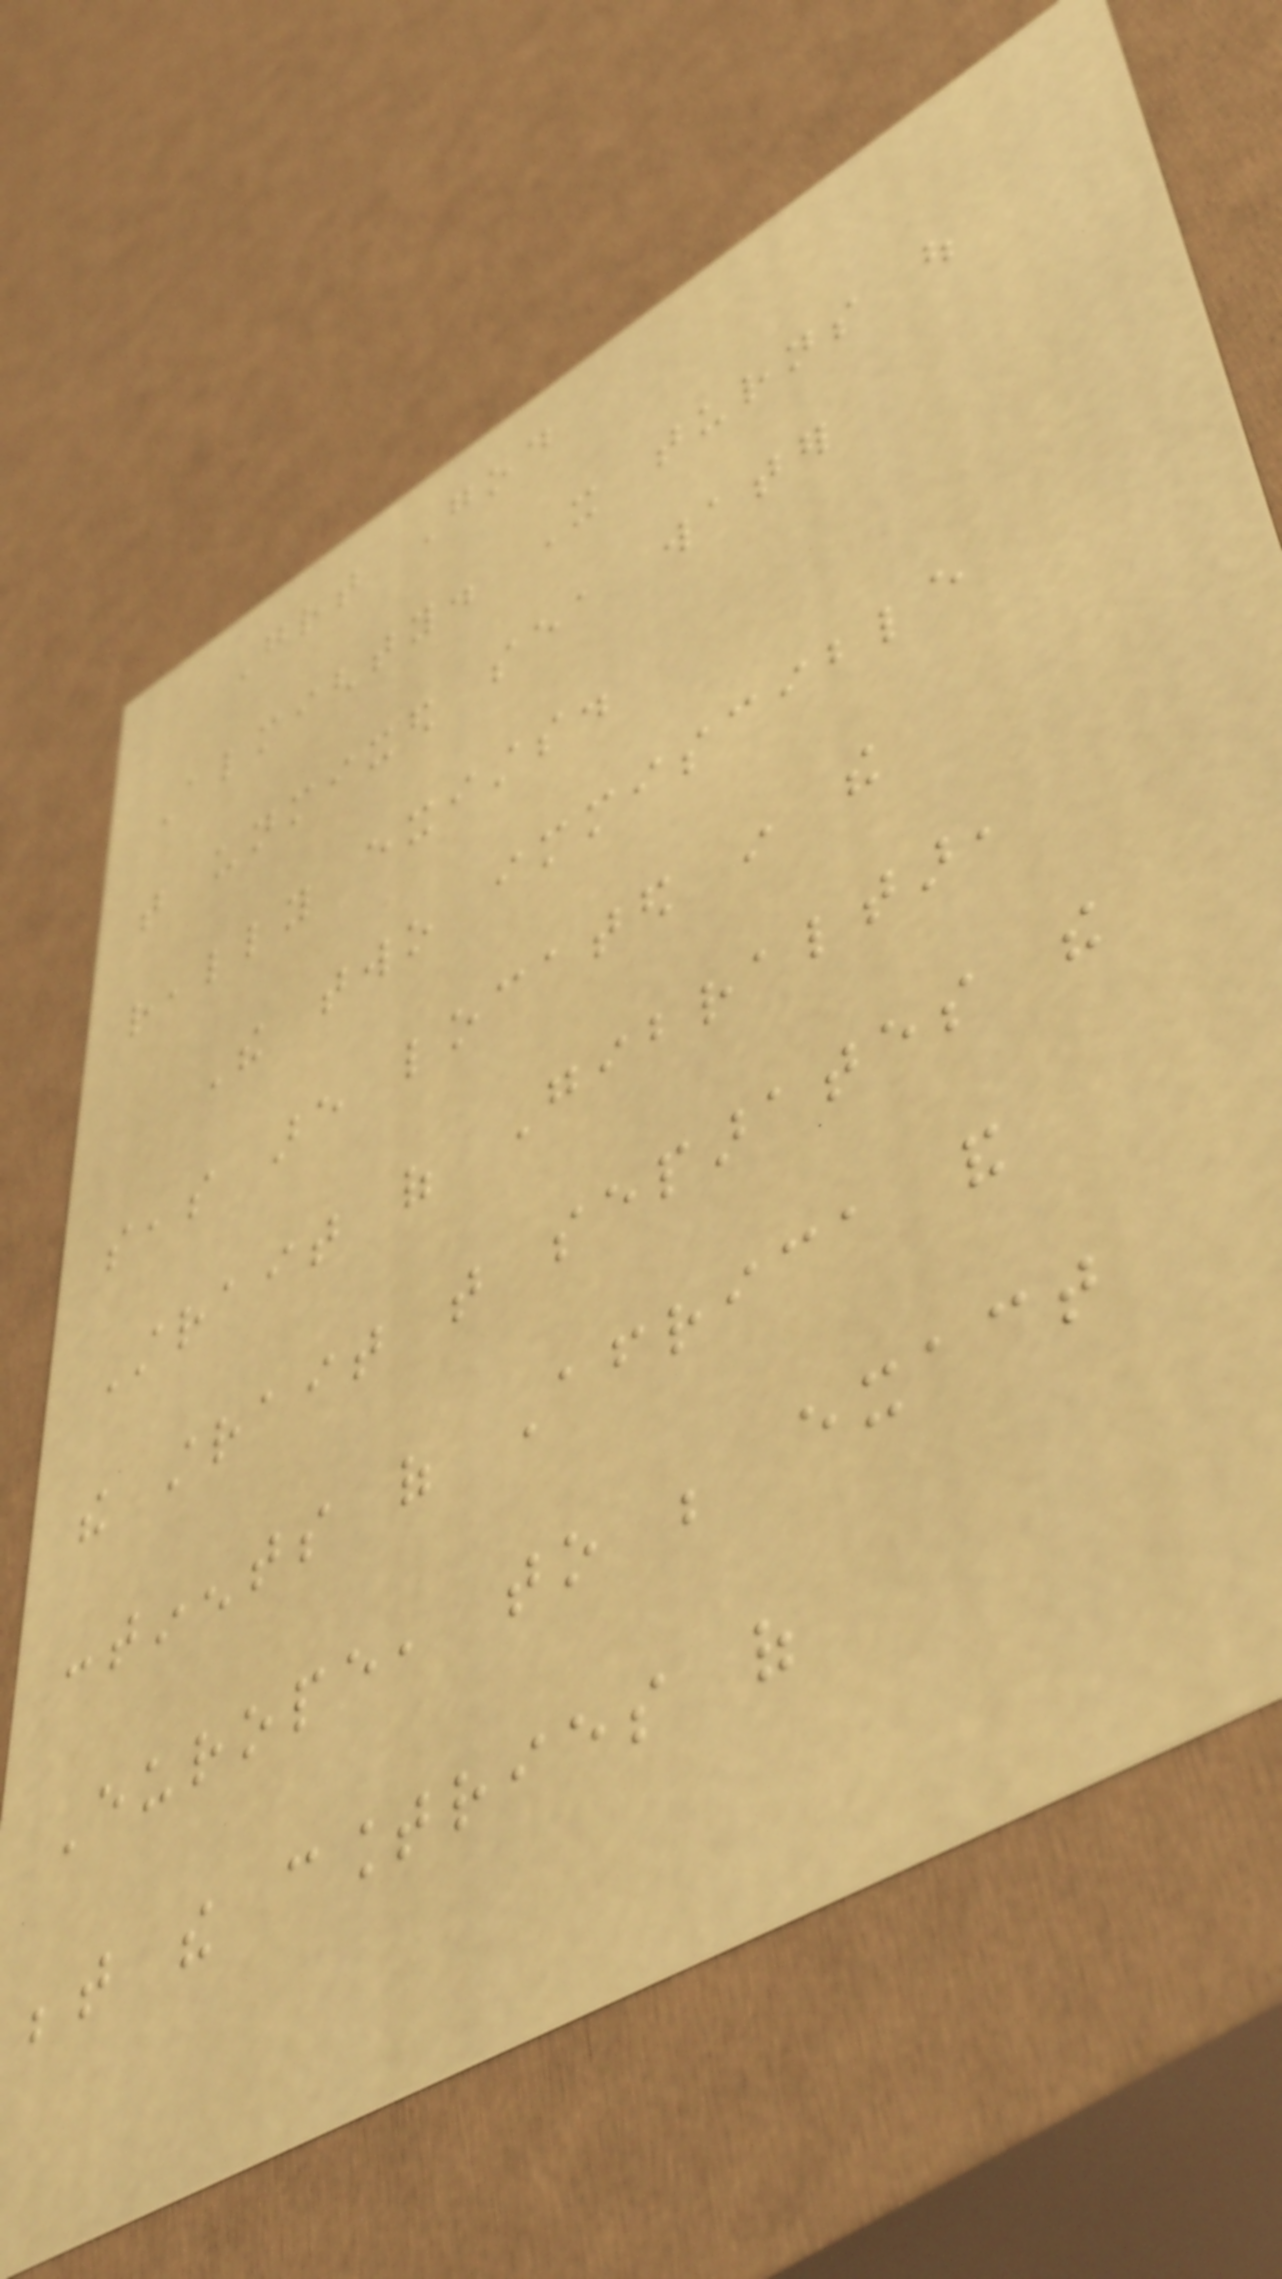Great God
Almighty. It turns out
that unmixed sea water
really exists.
The two immiscible
seas are located in the
Strait of Gibraltar,
the strait that separates the
continents of Africa and
Europe, to be exact
between the countries of
